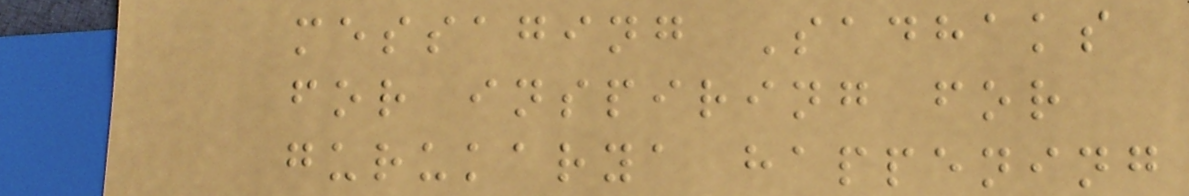messaging Sadhaks
for inspiring for
gurukarya happening
